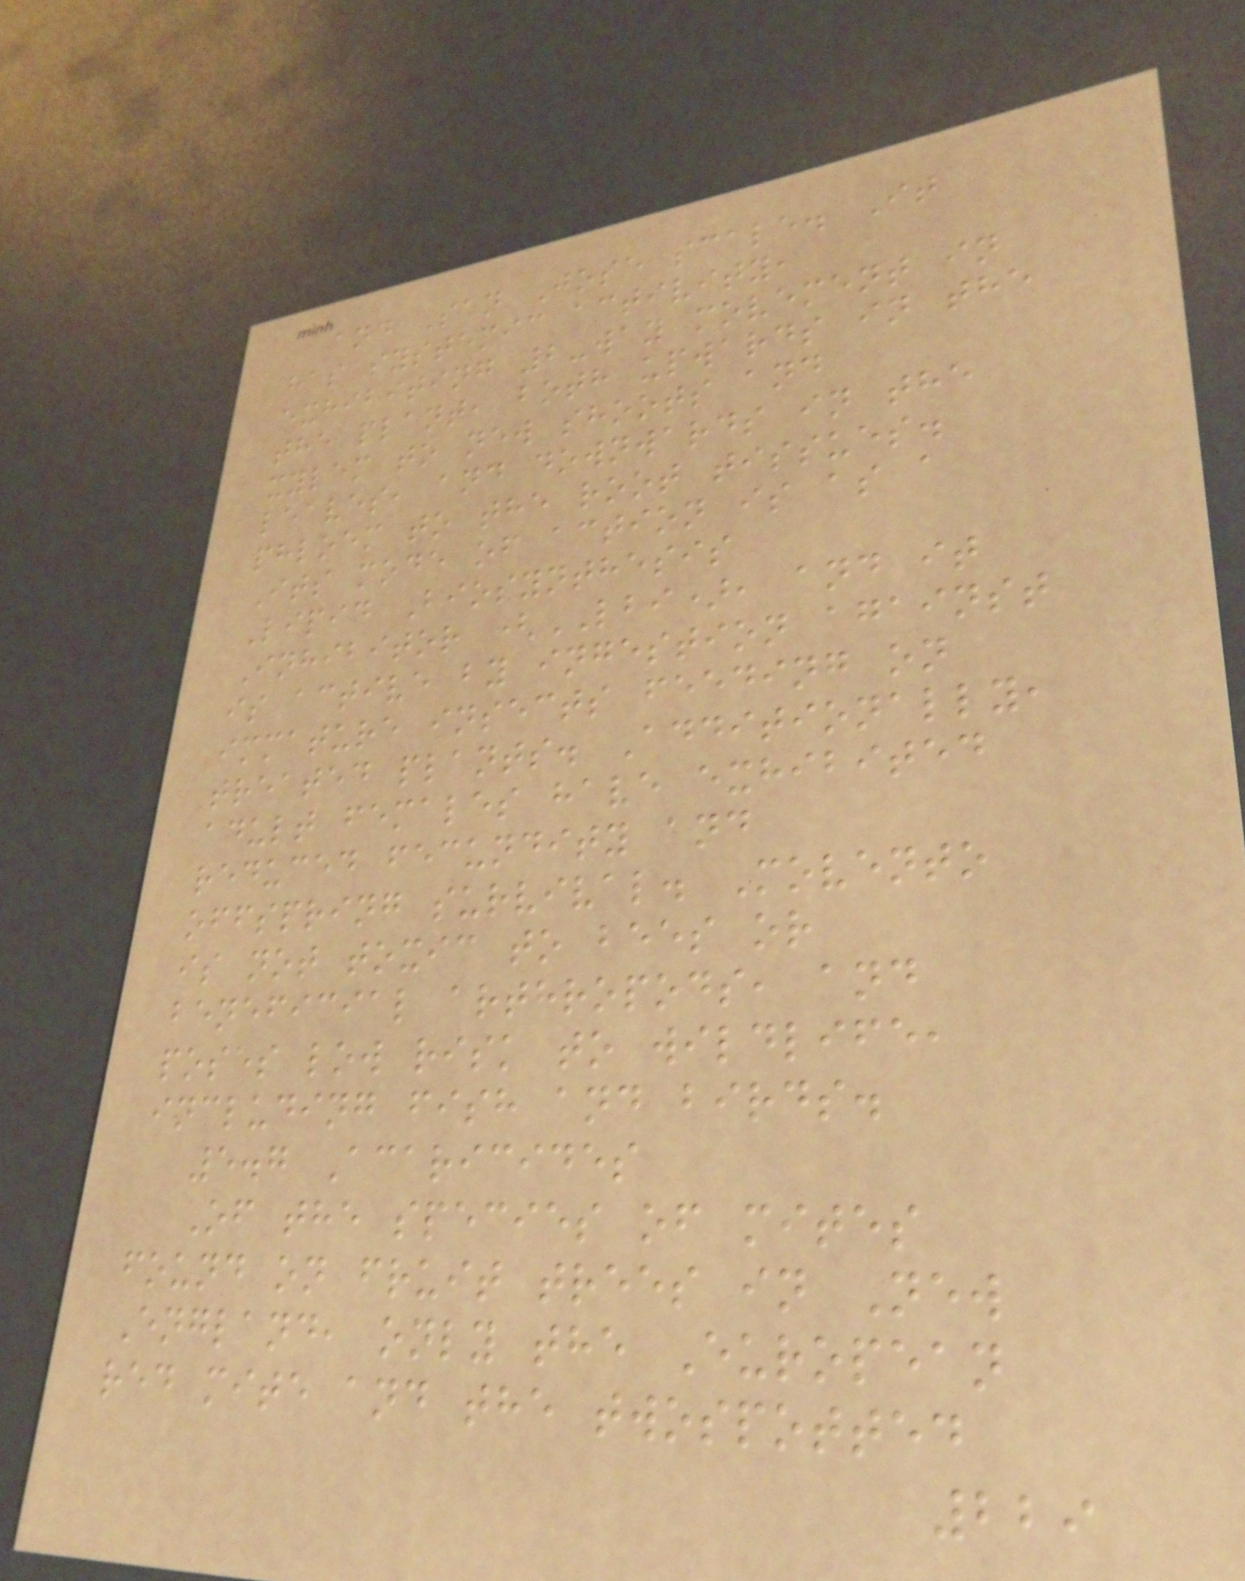and San Jose scale. It
has systemic activity,
exhibiting 2-way movement in
the plant, both upwards in the
xylem to new shoots and
leaves, and downwards in the
phloem to the root tissues.
Its mode of action is as a
Lipid Biosynthesis
Inhibitor (LBI), and it
is active by ingestion against
immature insects feeding on
treated plants. Additionally,
adult females have exhibited
reduced fecundity and
offspring survival. Movento
is not toxic to bees or
beneficial arthropods, and
poses low risk to wildlife,
including fish and birds.
5.7 Acaricides
Of the species of mites
found on fruit trees in New
England, only the European
red mite and the twospotted
229
